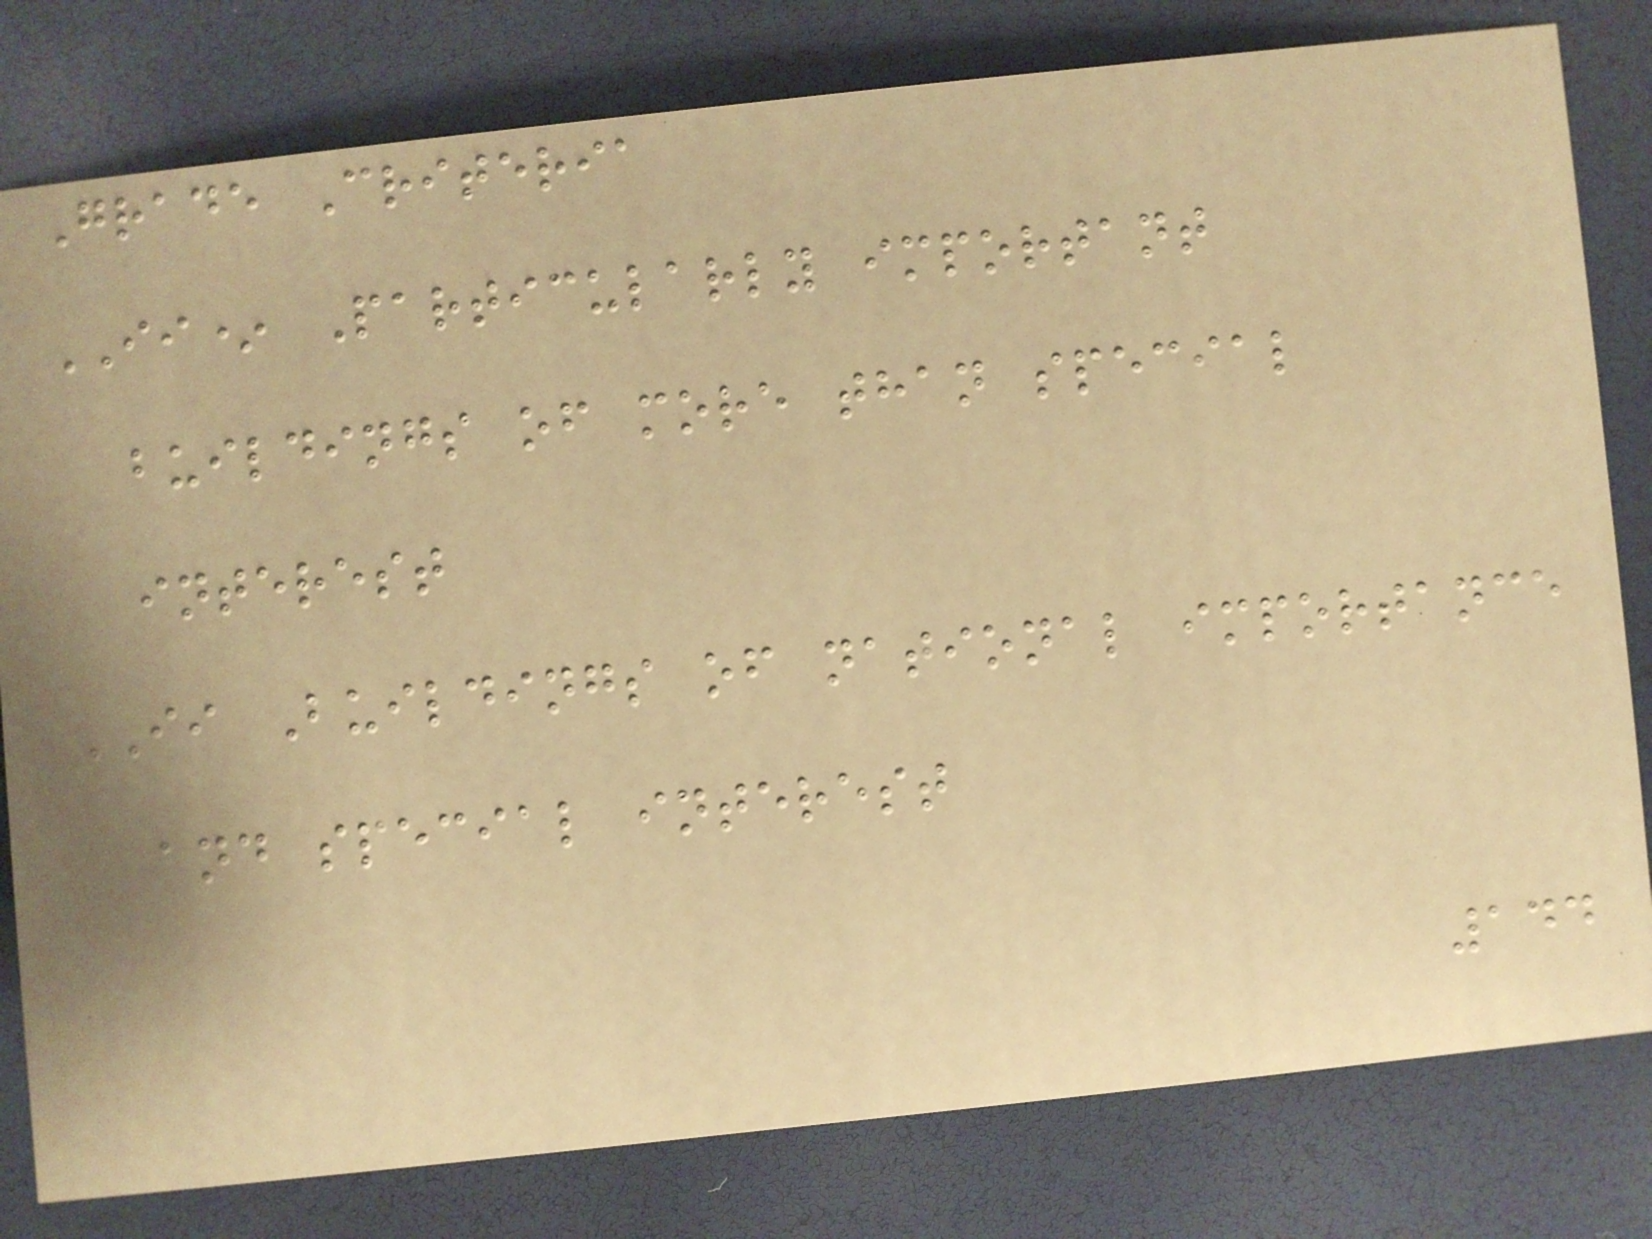Grade Criteria
II* Particularly important
buildings of more than special
interest
II Buildings of national importance
and special interest
144
